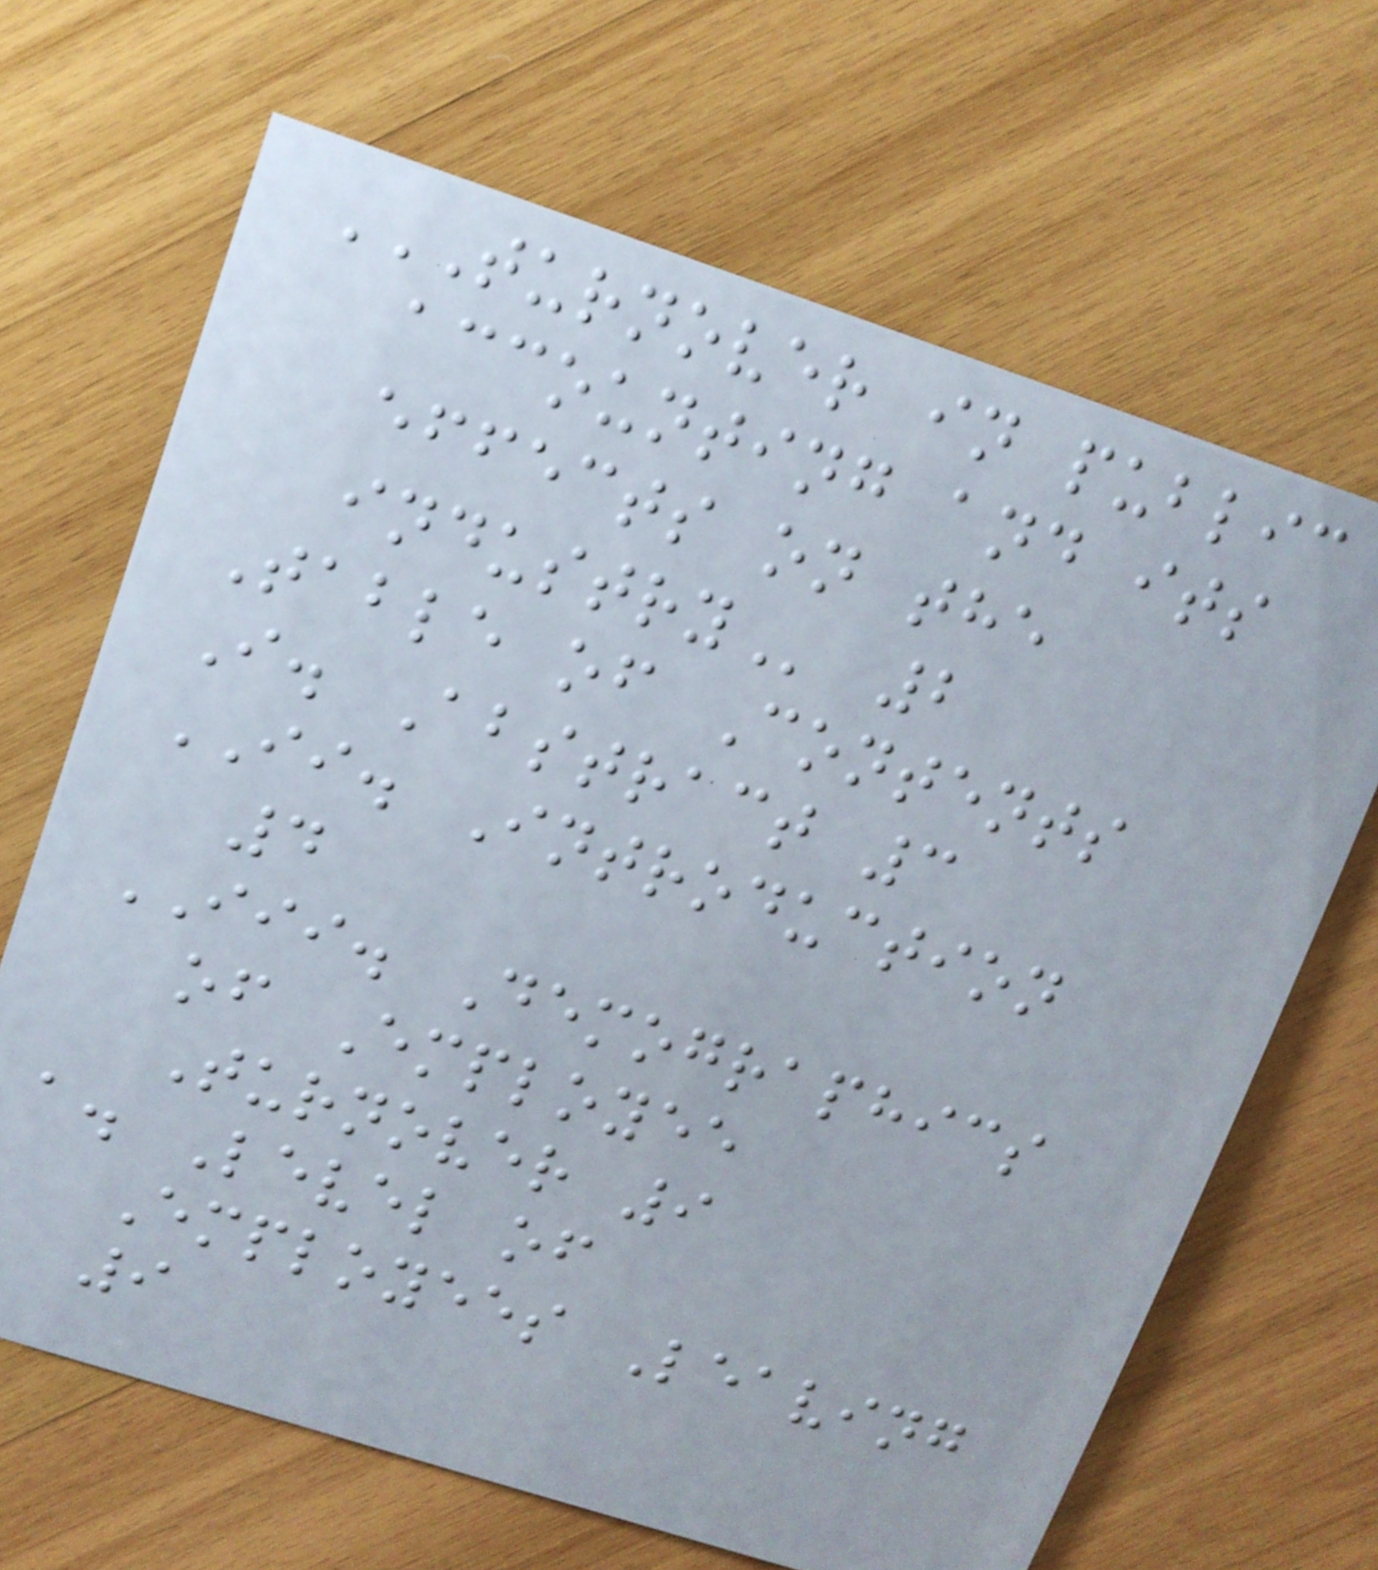TURNOVER IN PUBLIC
ACCOUNTING AND ITS
EFFECTS ON THE
INDUSTRY 2
Table of Contents
I. Abstract 3
II. Introduction
4
III. Demographics
of Employee
Turnover 9
a. Level of
Employees Leaving
9
